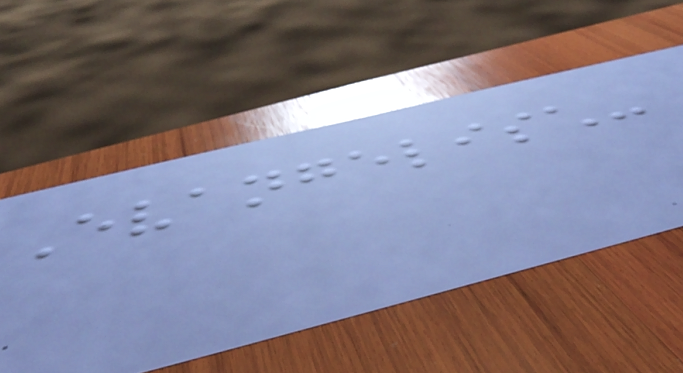Evangelisch-
